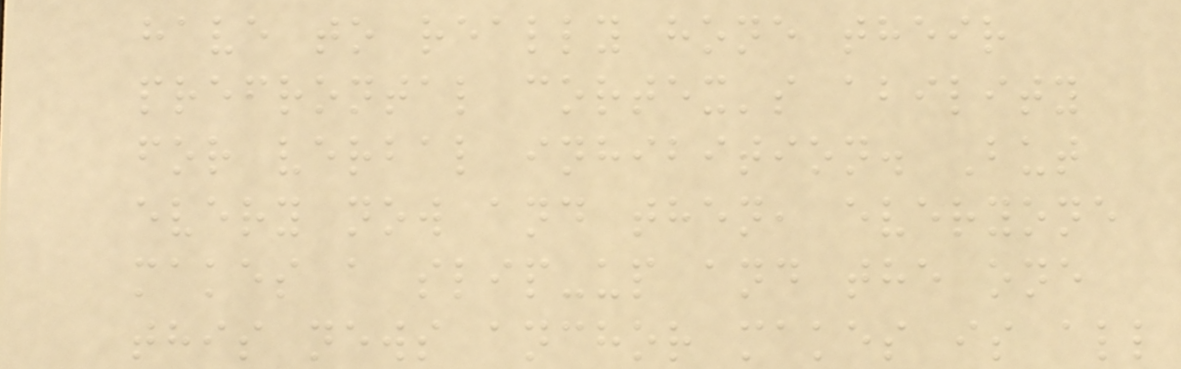have to really hone their
prefrontal cortex's ability
for verbal inhibition. But
every now and then, everyone
makes a slip-up and the one
this news anchor makes is all
